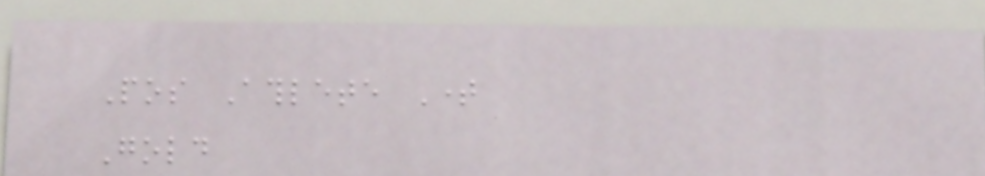Pos Athlete Time
Gold
